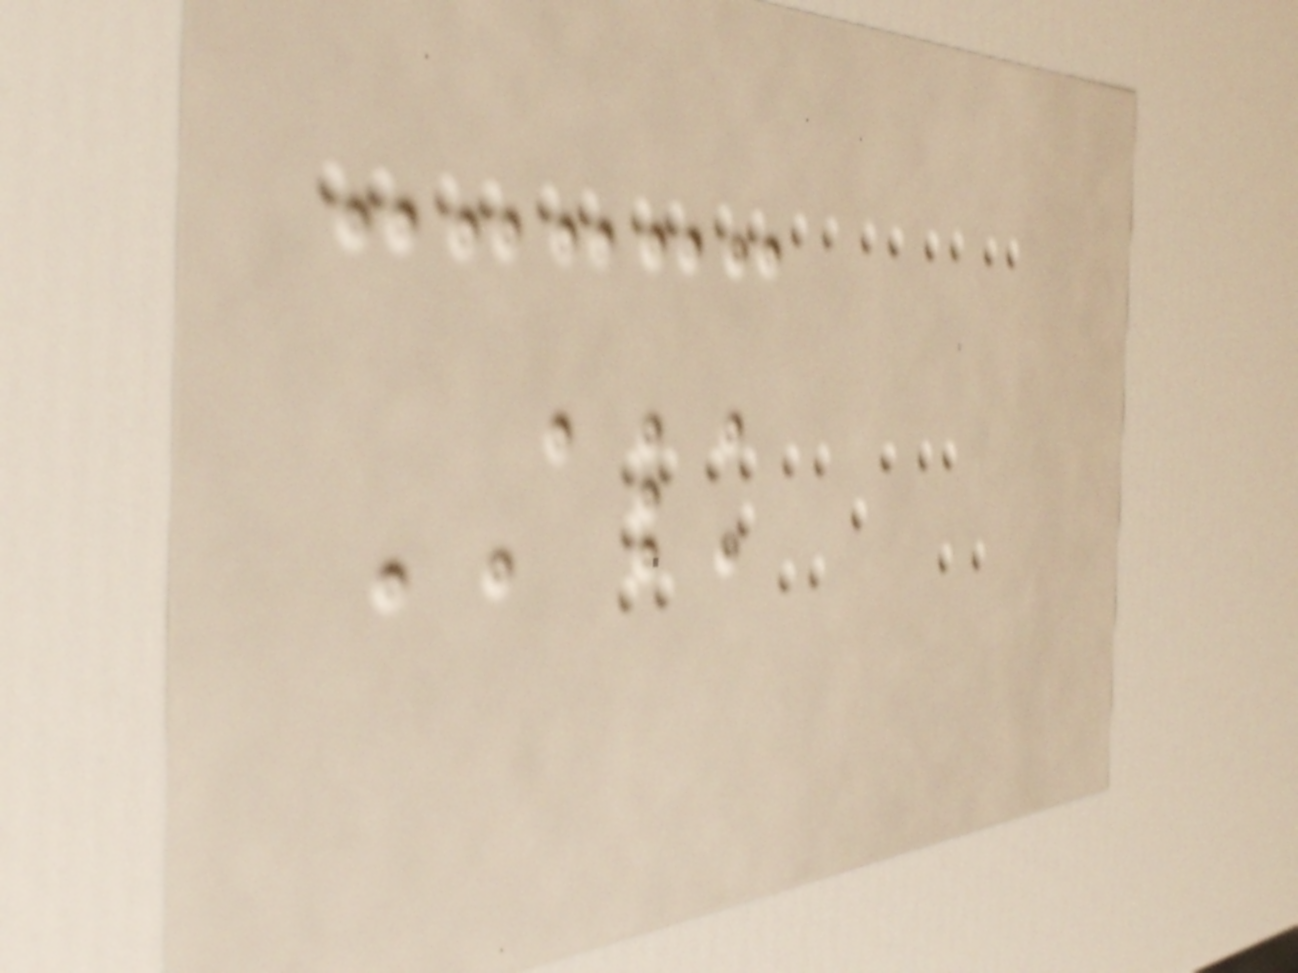ALK
